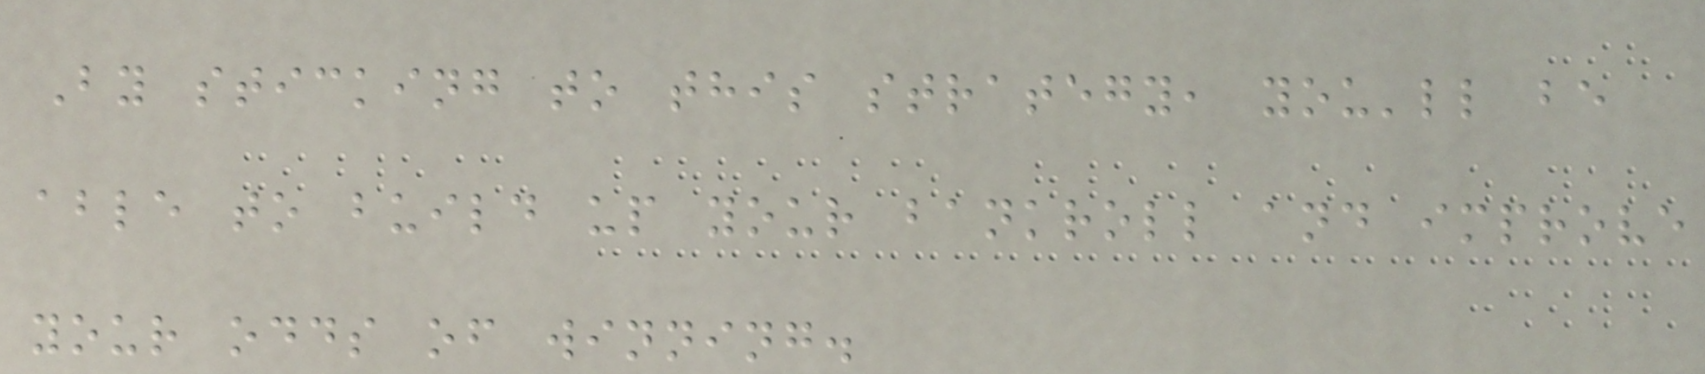By sticking to this strategy, you'll be
able to build up your bankroll and improve
your odds of winning.
